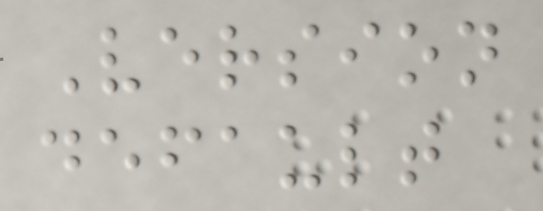Version
default
